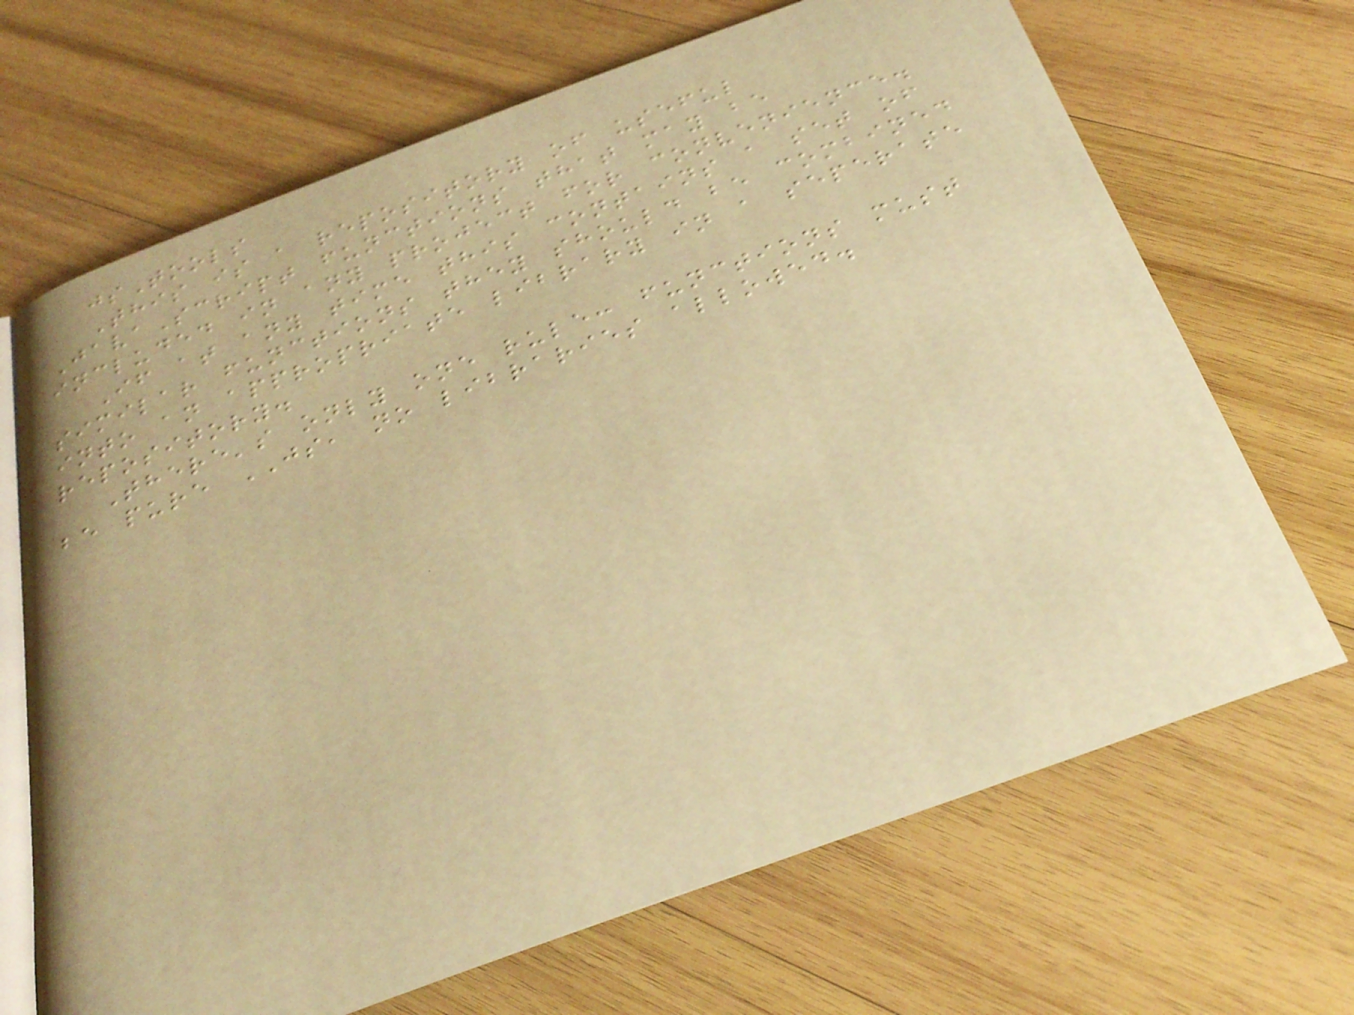jsTools
This is a repository of useful
JavaScript functions that may be
included in any project for convenience.
If at any time this contains a set of
similar functions they should be combined
into an appropriate library in a seperate
repository.
There's only one rule: functions must
be pure JS, no libraries allowed.
